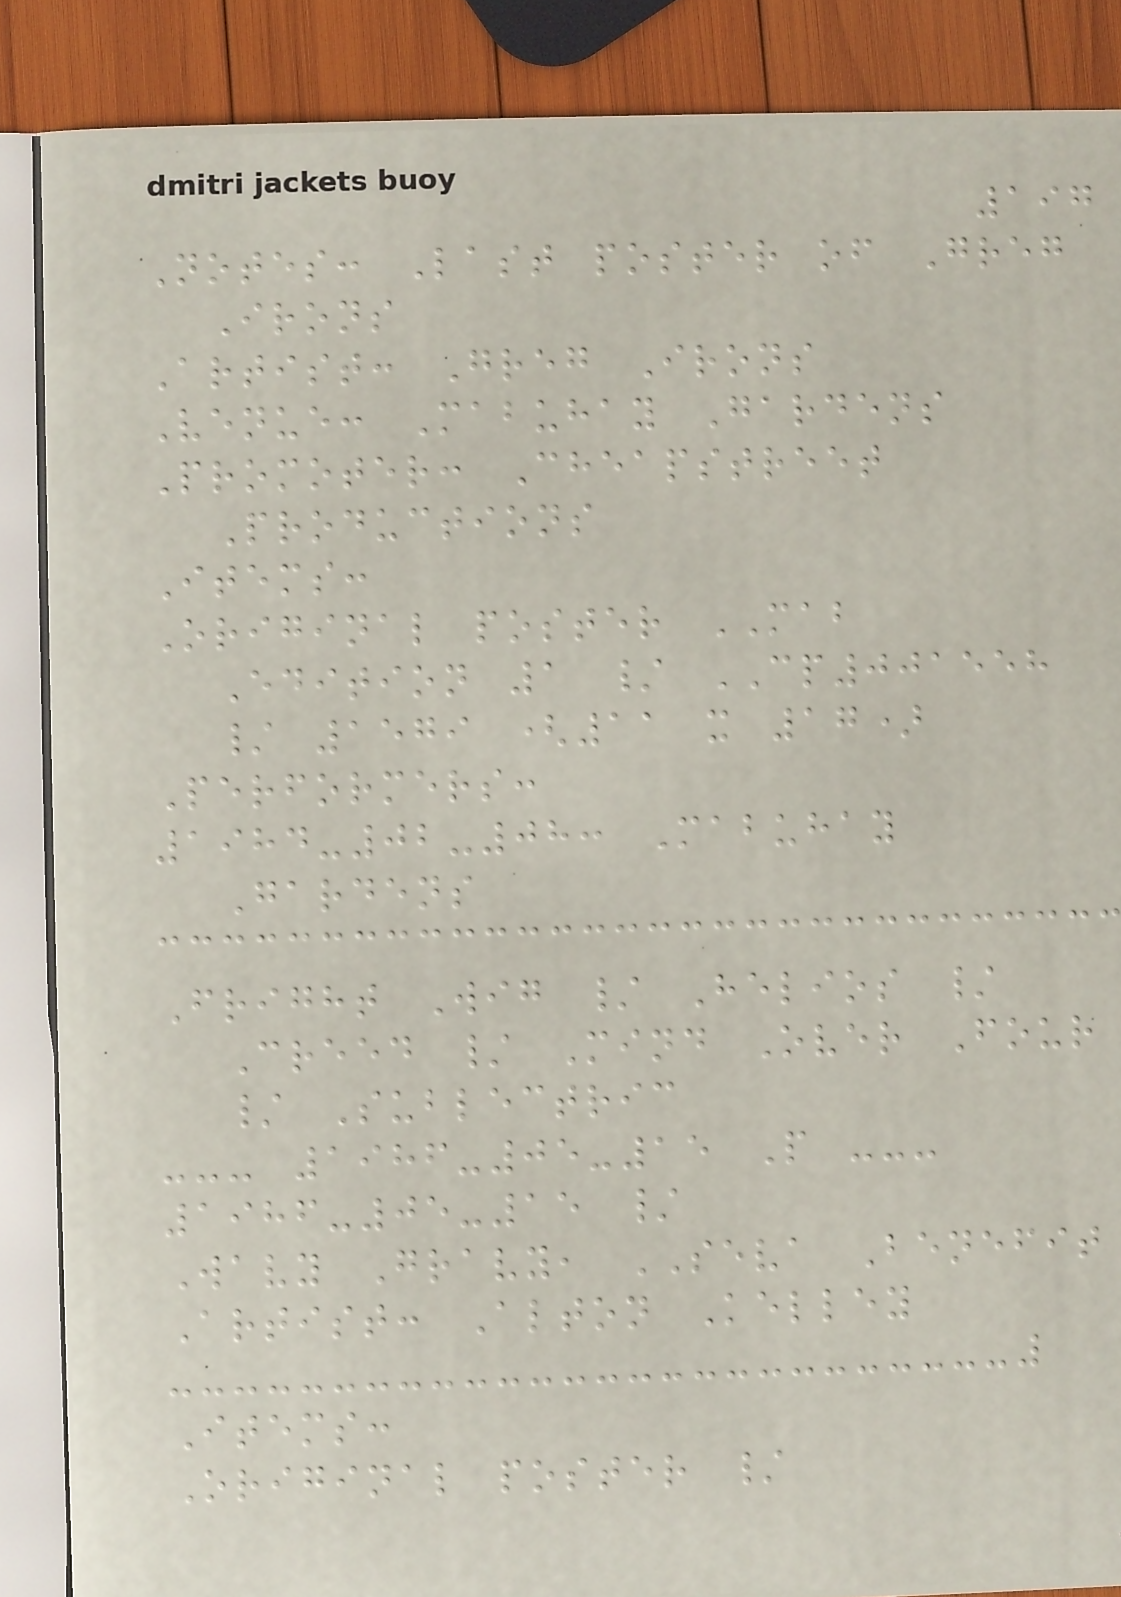197
Notes: Last poster of Greg
Irons
Artist: Greg Irons
Venue: Mabuhay Gardens
Promoter: Cheapstreet
Productions
Items:
Original poster MAB
Edition 1 / CP001558
/ 1579 (11 x 17)
Performers:
1984-02-08: Mabuhay
Gardens
Fright Wig / Helios /
Creed / Mind Over Four
/ Sublectric
--- 1986-05-15 P ---
1986-05-15 /
Wavy Gravy, SEVA Benefit
Artist: Alton Kelley
Items:
Original poster /
